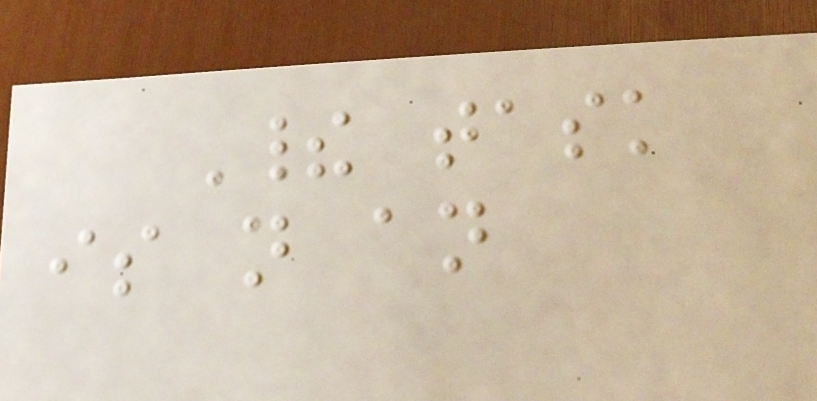Their task
is not an
